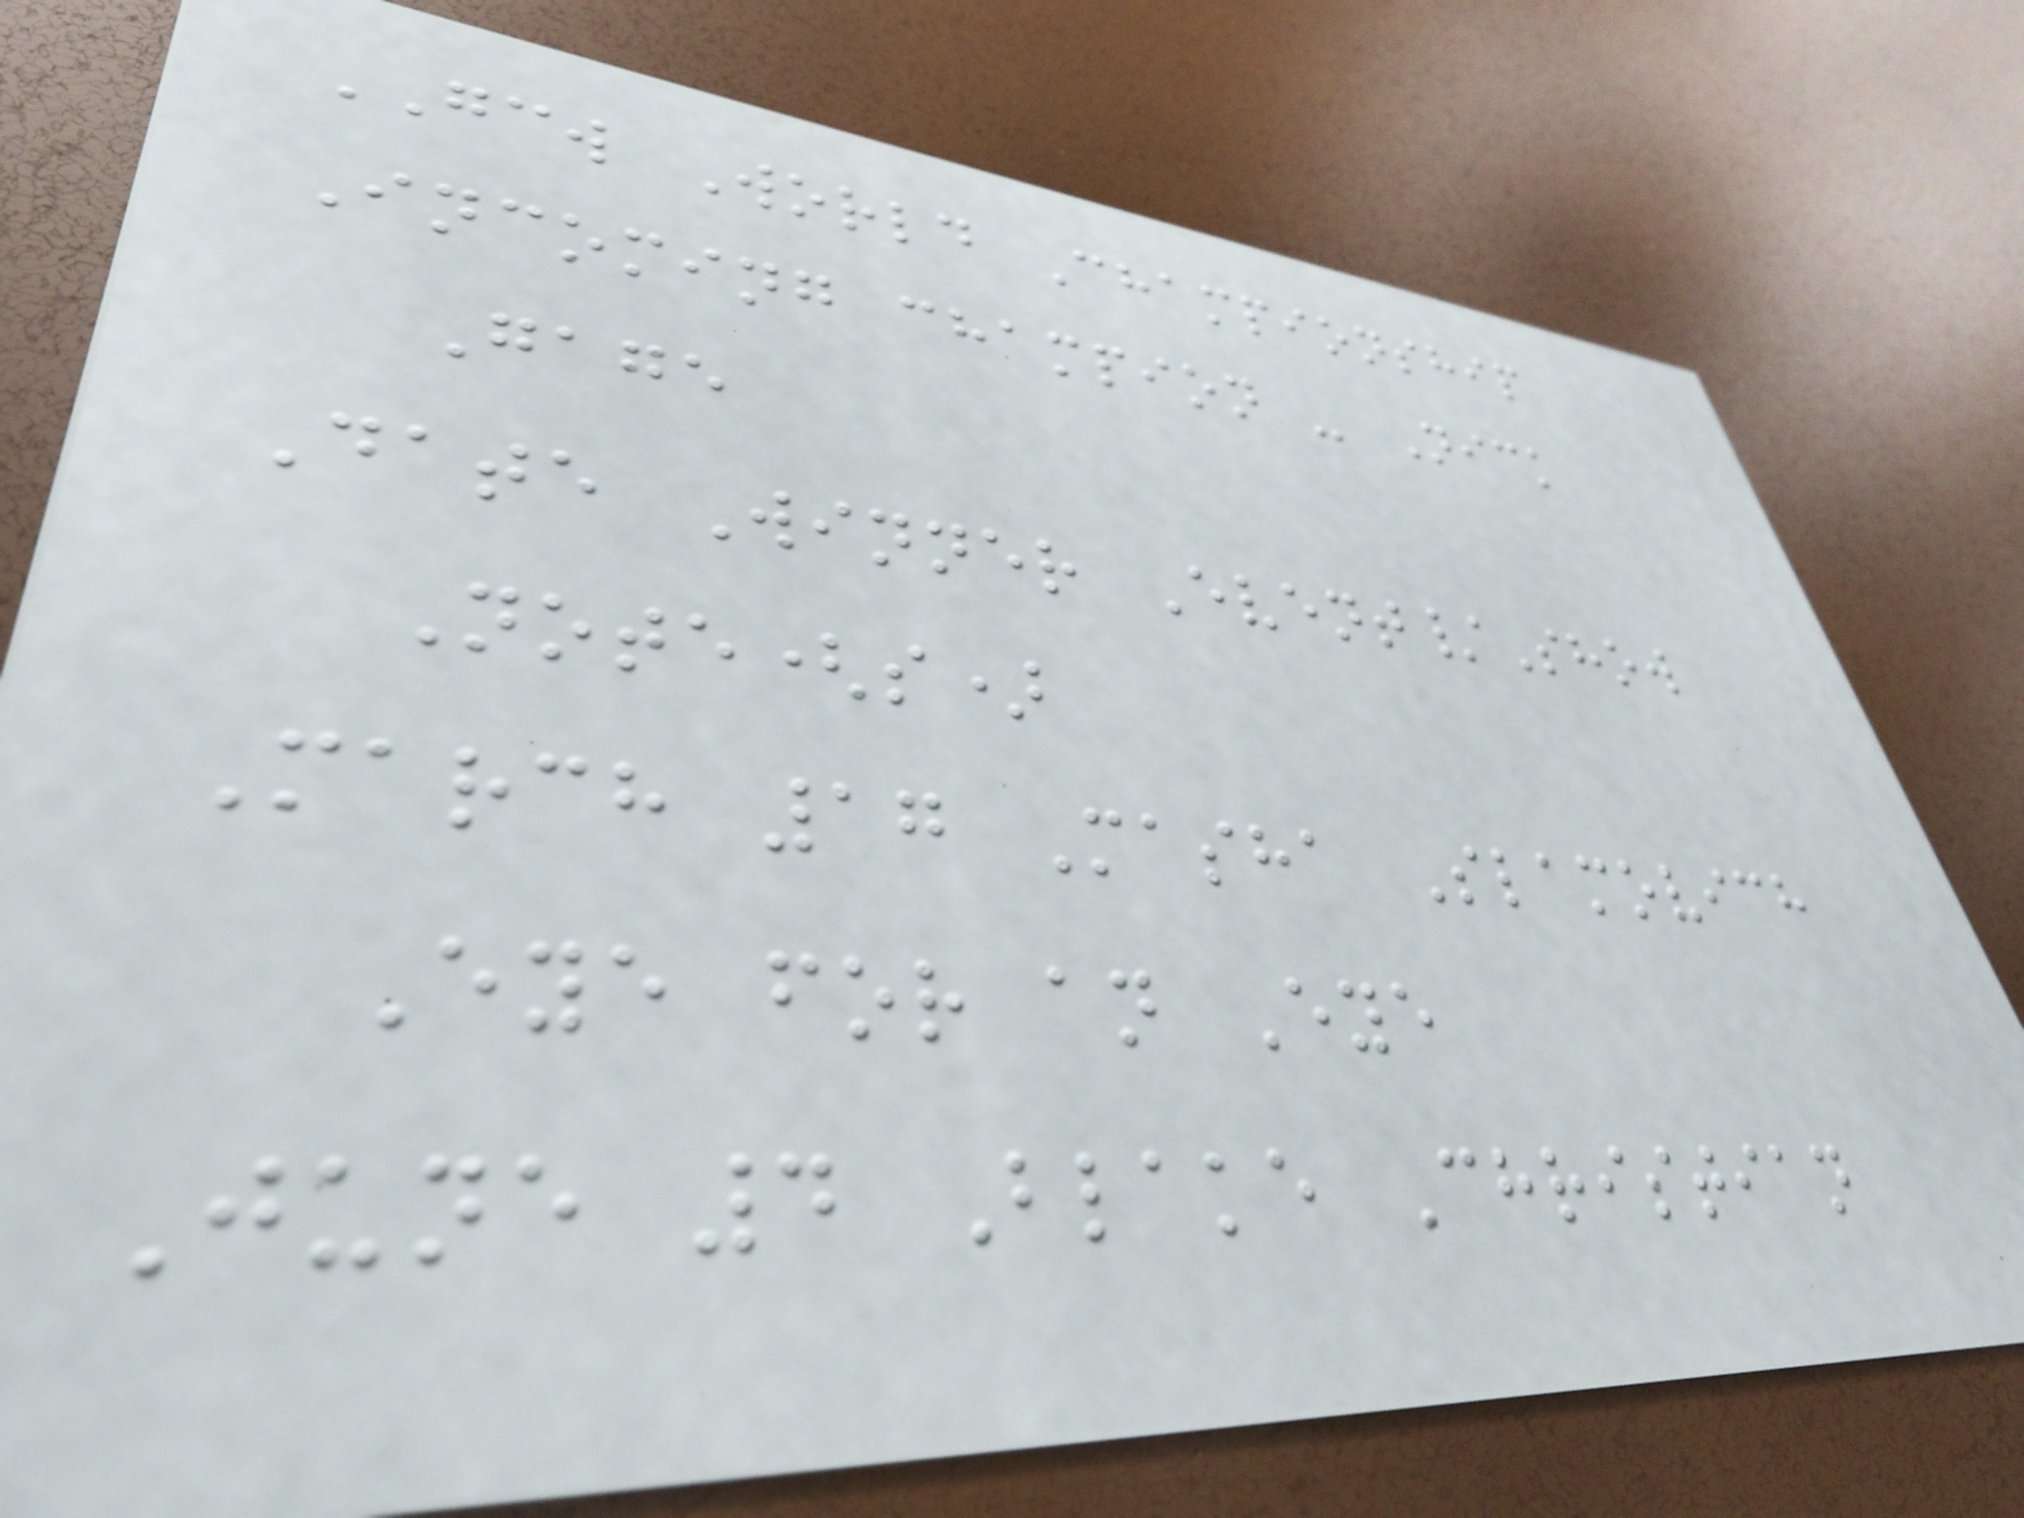GCW World Championship
Incoming champion - Nick
Gage
Date Winner Event/Show
Note(s)
March 17 Masha Slamovich
Eye for an Eye
June 4 Blake Christian
